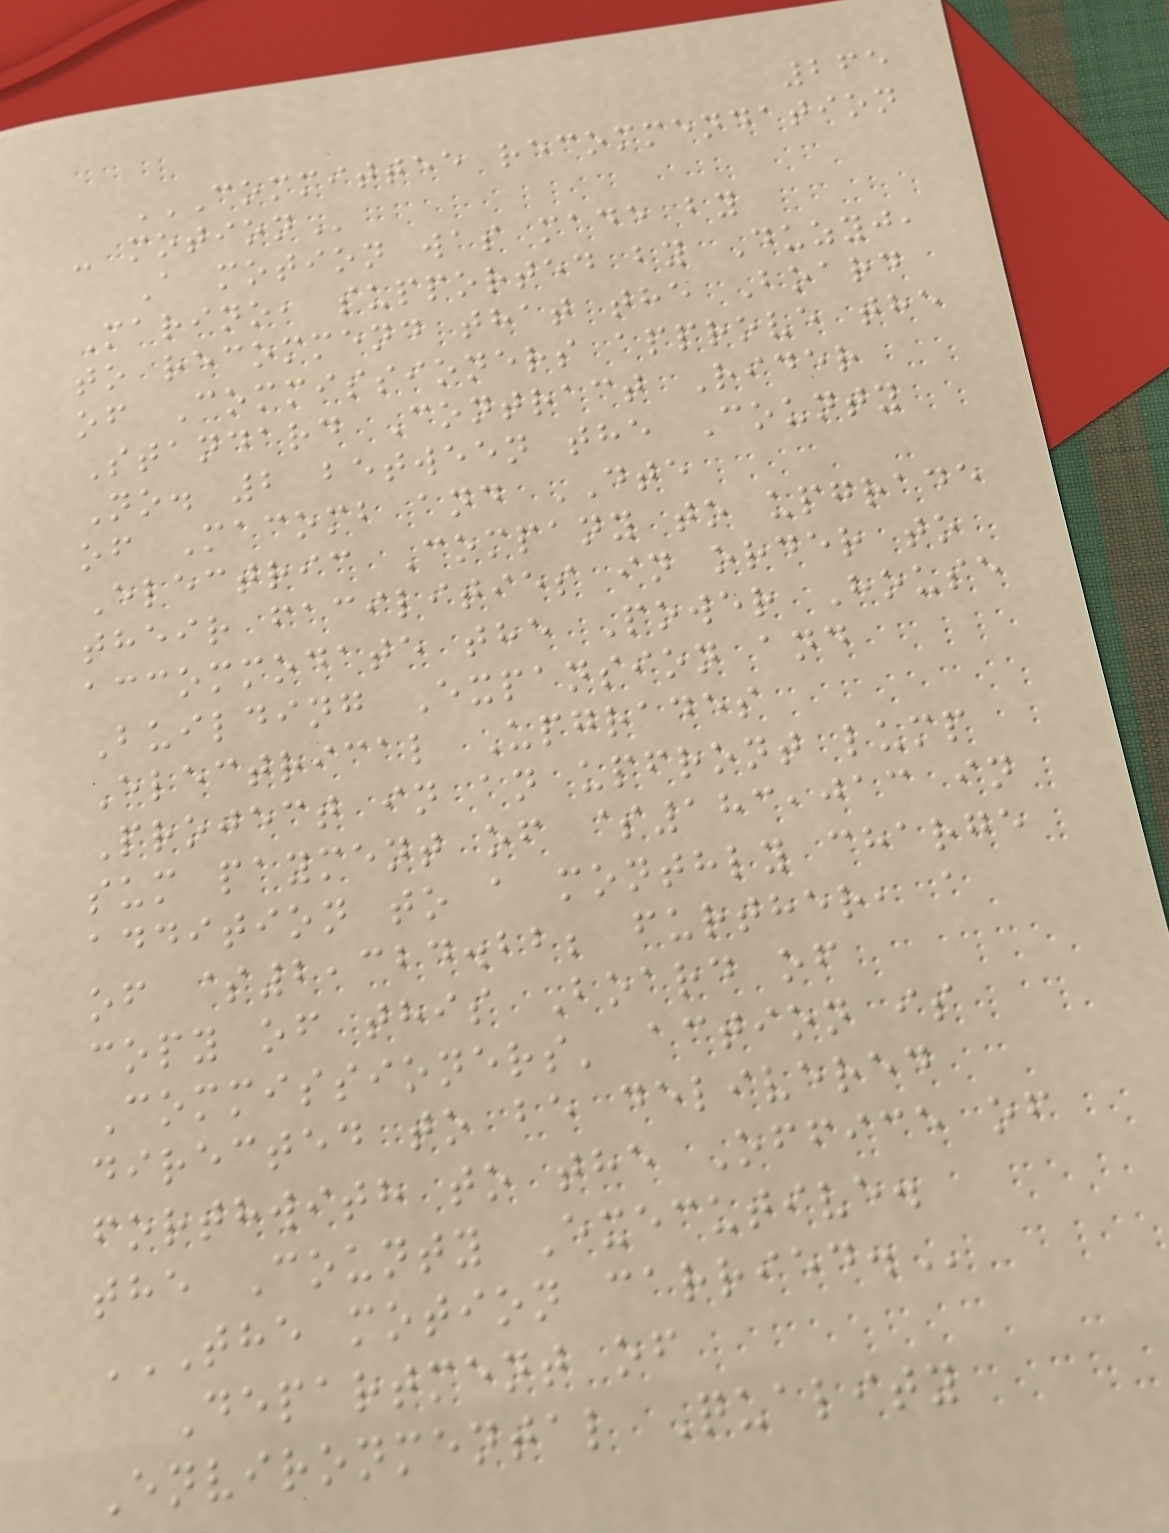265
COMMITTEE RECOMMENDATION
- MOTION
A motion was made by
Marino, supported by Duzyj,
to recommend that the Board
of Commissioners approve the
Standard Contract Rider
No. 2 between the County
of Macomb and DTE
Electric Company to upgrade
their facilities in order to
accommodate the Power House
Building Expansion and
Electrical Upgrades
Project in an upfront lump
sum payment of $183,013 in
addition to a monthly charge
of $2,324.22; further, a
copy of this Board of
Commissioners' action is
directed to be delivered
forthwith to the Office of
the County Executive.
THE MOTION CARRIED.
Department of
Environmental Quality
